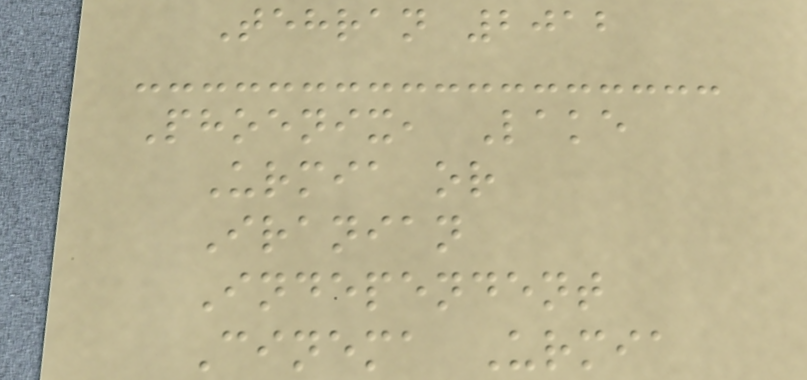Tehran 2012
Phoenix, Lake
Urmia or
Iranian
Independent
Cinema Urmia
